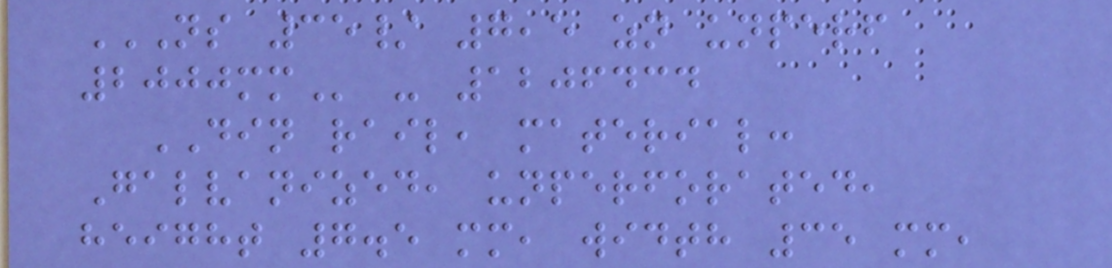NS 35/ 7,5 ZN UNPERF
2000MM - 1206434
DIN rail, material:
Galvanized, unperforated,
height 7.5 mm, width 35 mm,
